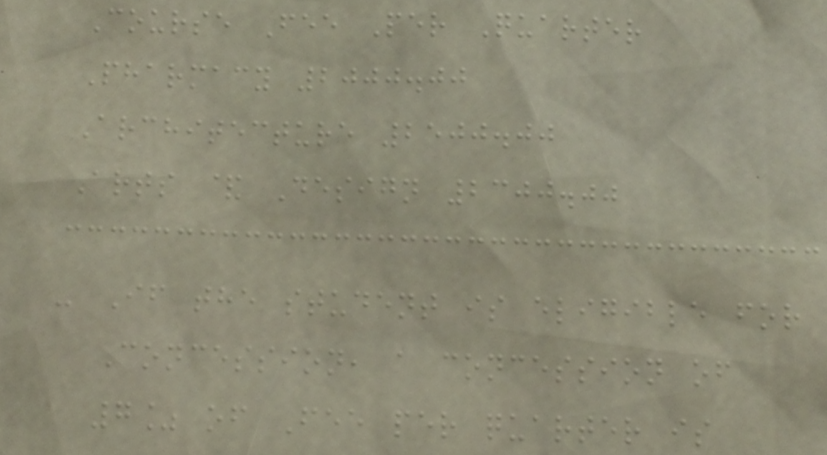Course Fee Per Quarter
Pharmacy 2000.00
Architecture 2500.00
Arts & Design 2300.00
- If the student is eligible for
Concession, a concession of
7% of Fee per quarter is
